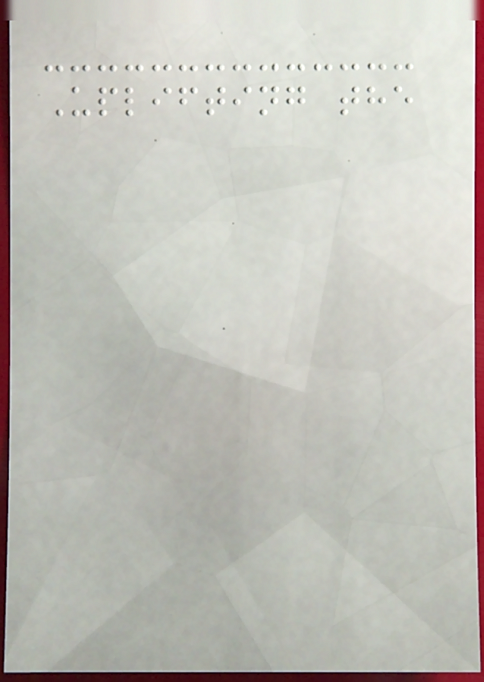Uplifting the
